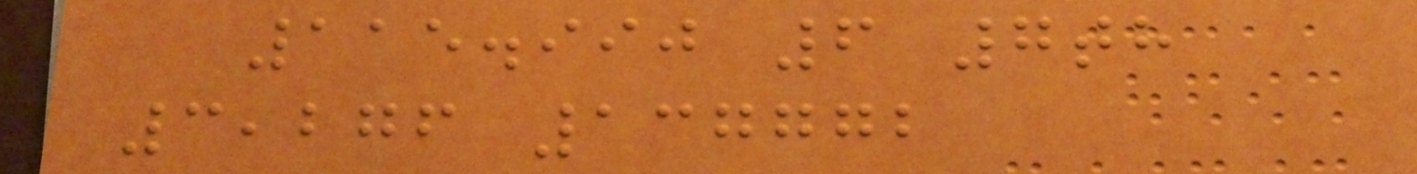115.990 6 7th
3,276 137772
